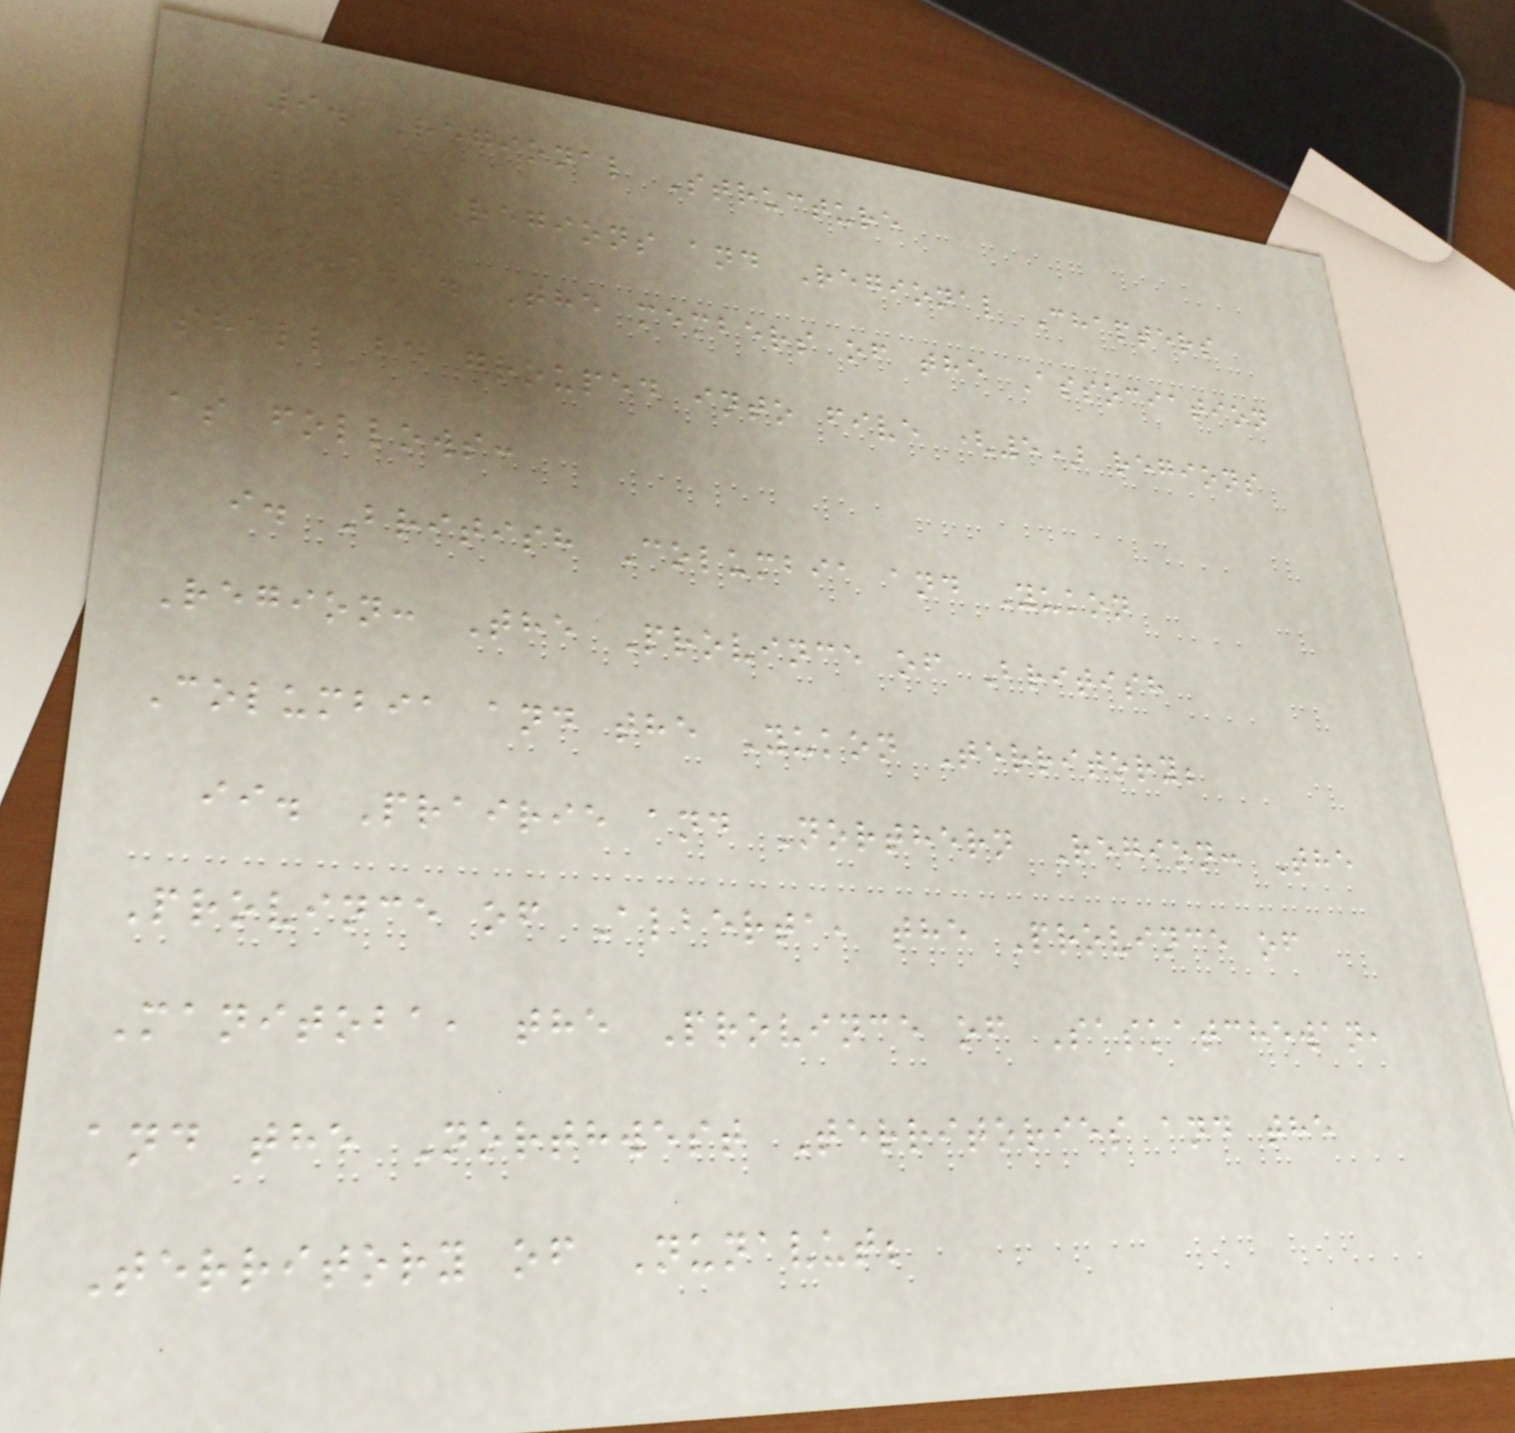9. Regional Structure
9.1. Regions and Regional Chapters
9.1.1. The members of the Association
shall be grouped into five (5) regions
as follows:
i. British Columbia and Yukon
Region: The Province of British
Columbia and the Yukon Territory;
ii. Prairie and Northern Region: The
Province of Alberta, the Province of
Manitoba, the Province of Saskatchewan,
and the Northwest Territories and the
Territory of Nunavut;
